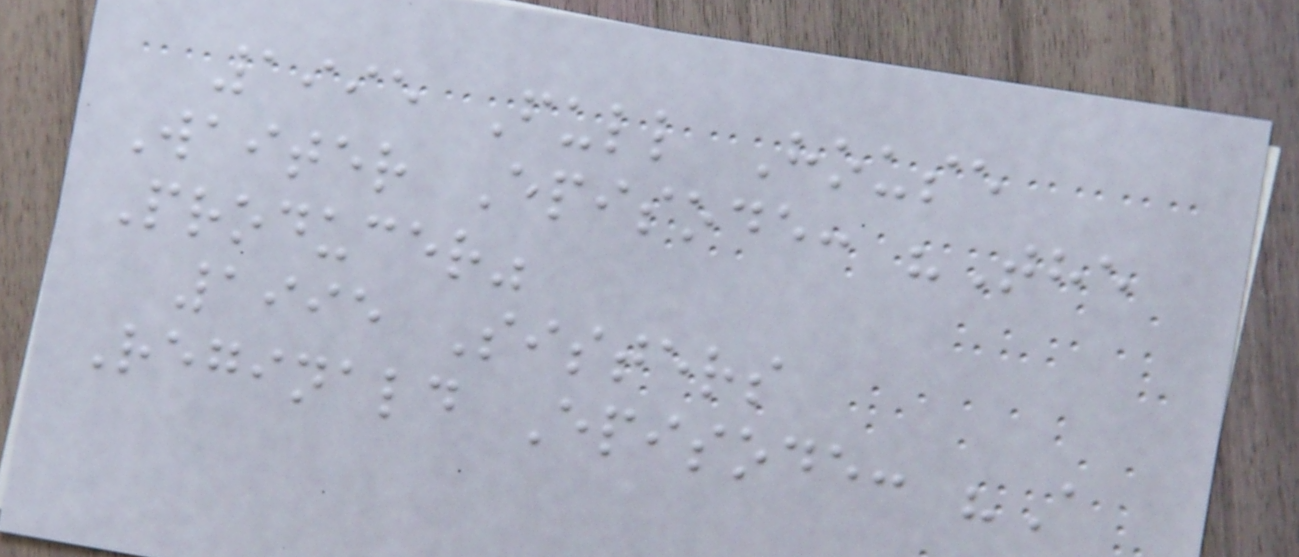1995 Full House
Waiter Episode: "The
Producer"
1995 Sisters
Reginald Episode: "A
